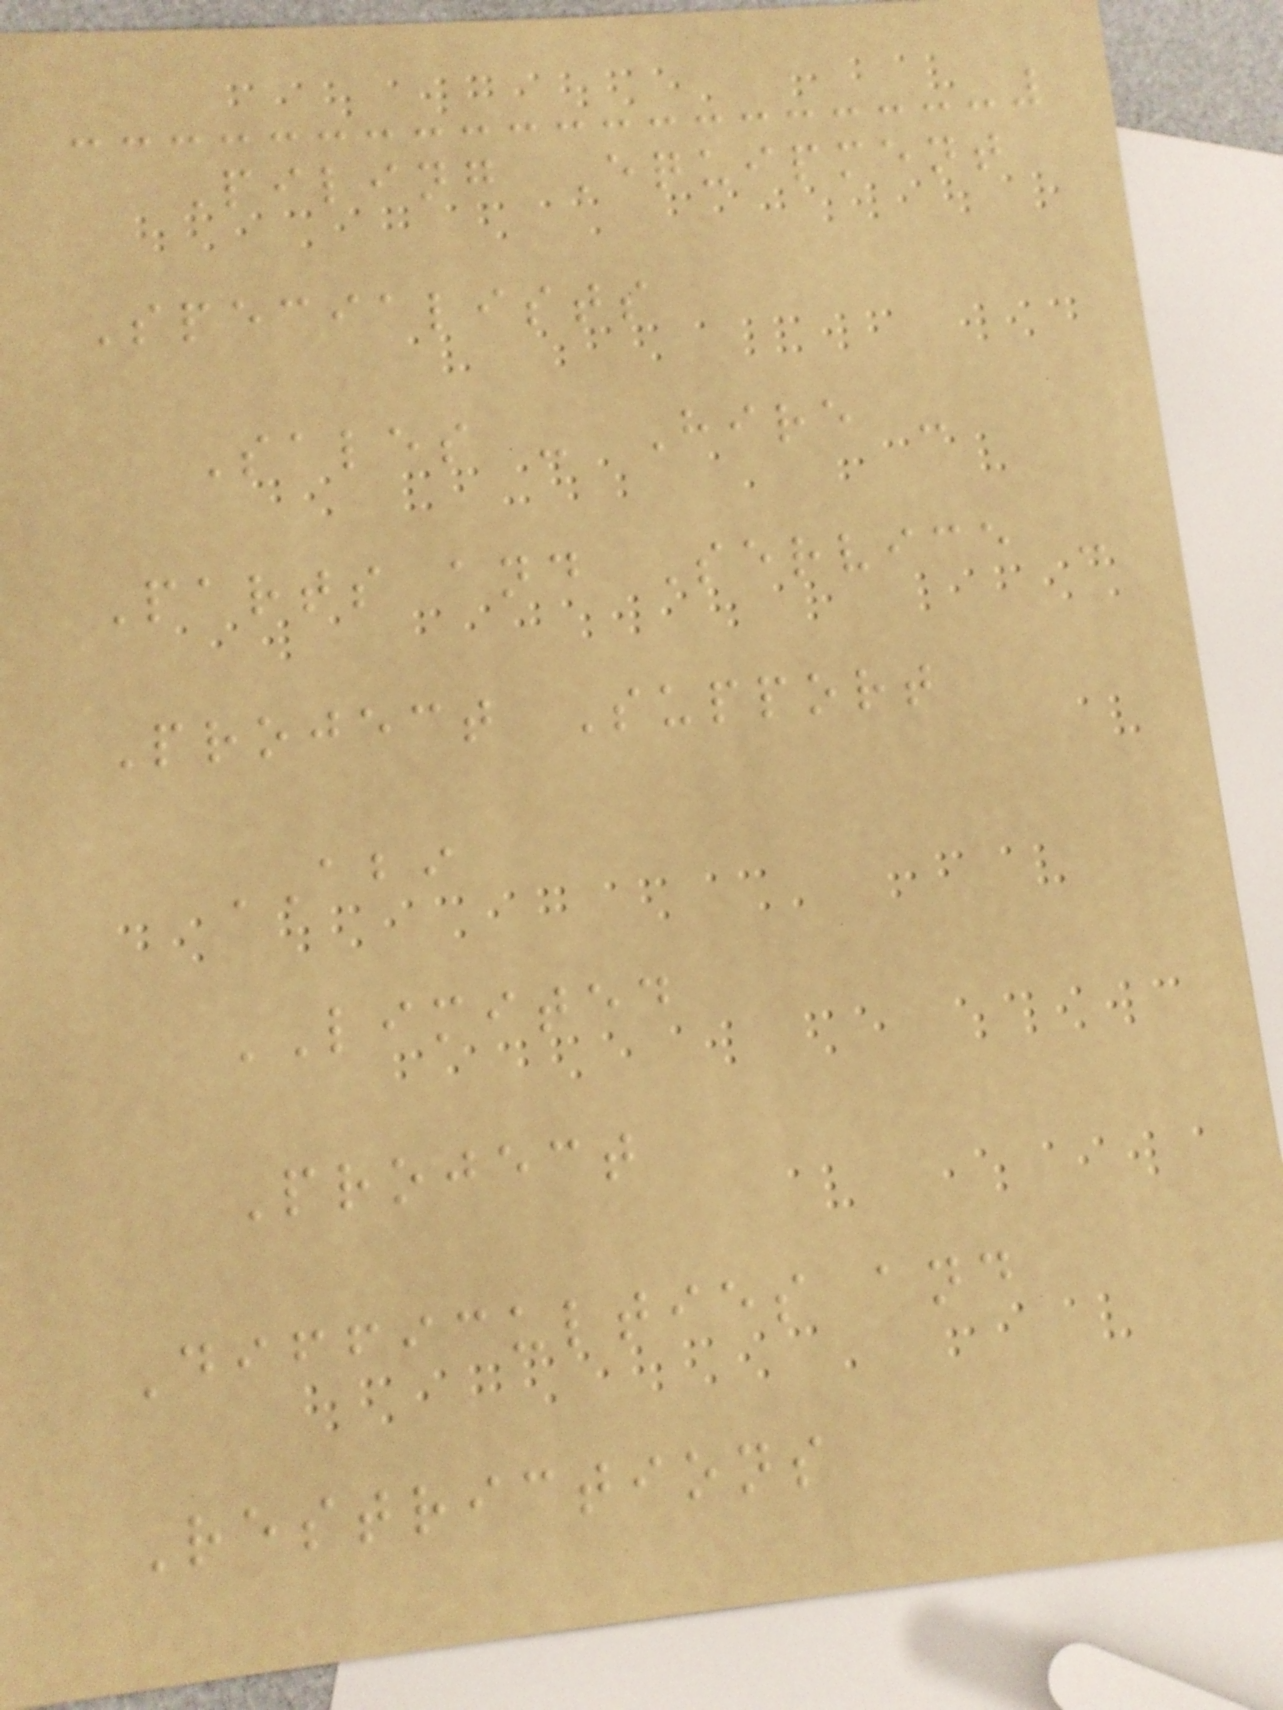Piling Equipment
Specialists
Sales - Hire -
Parts and Service -
Project Support
ABI
LIMITED
Project
Difficulties and
Restrictions
